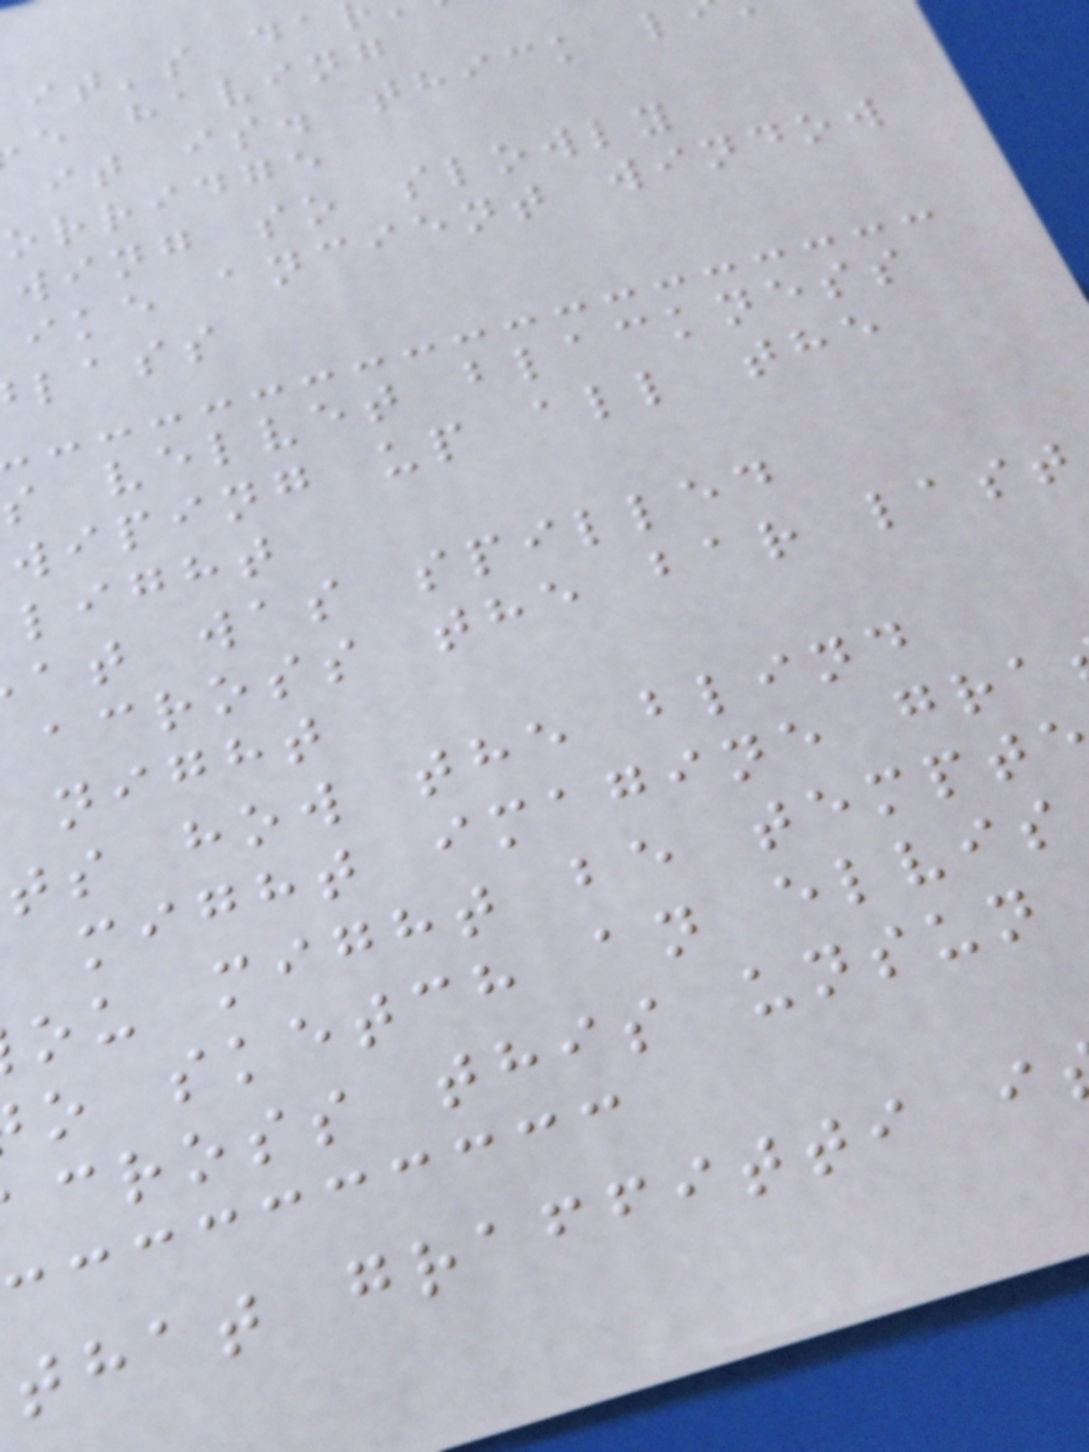it's da
e having
it is. thick l
orridge
wing so slowly
ike ancient window
lass
s velvet blackness
wiping up all the
light
at was spilled
across the bar last
night
ts how the blind
might imagine gra
ou might be tempt
o sketch an elvis
cross this unsun
that graffitti i
